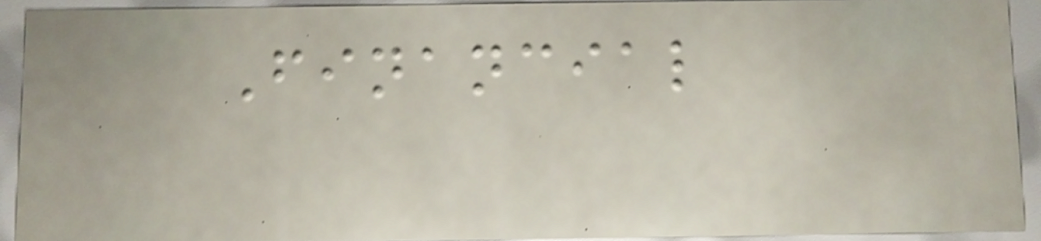Financial
